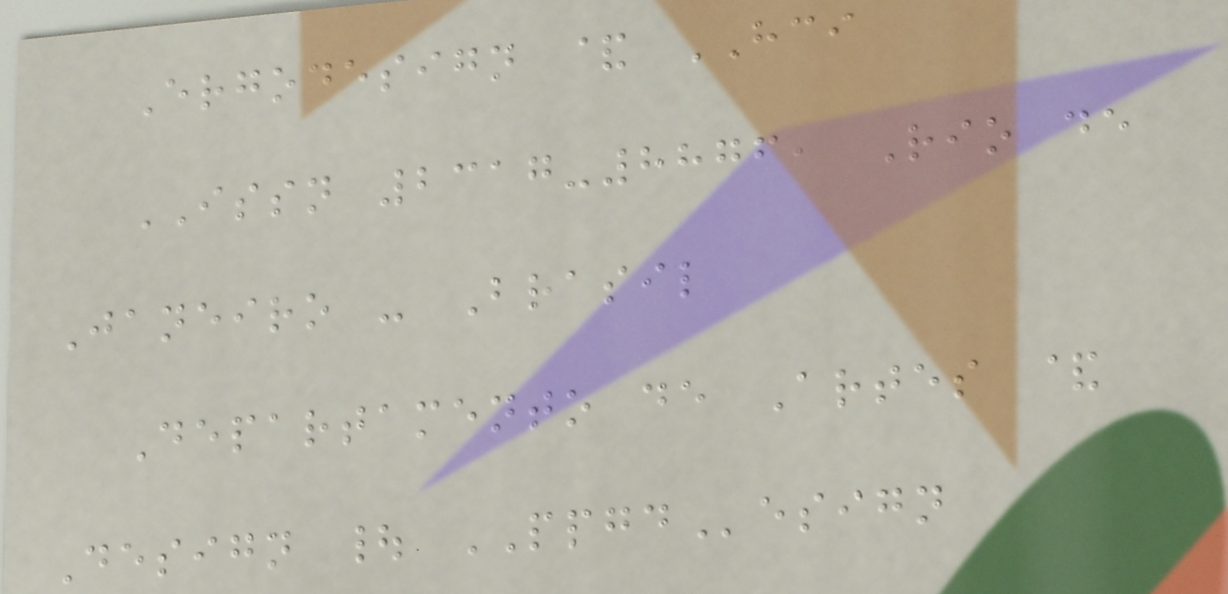Ergodesign & HCI
ISSN 2317-8876, Rio de
Janeiro - Brasil
Departamento de Artes &
Design | PPGDesign
